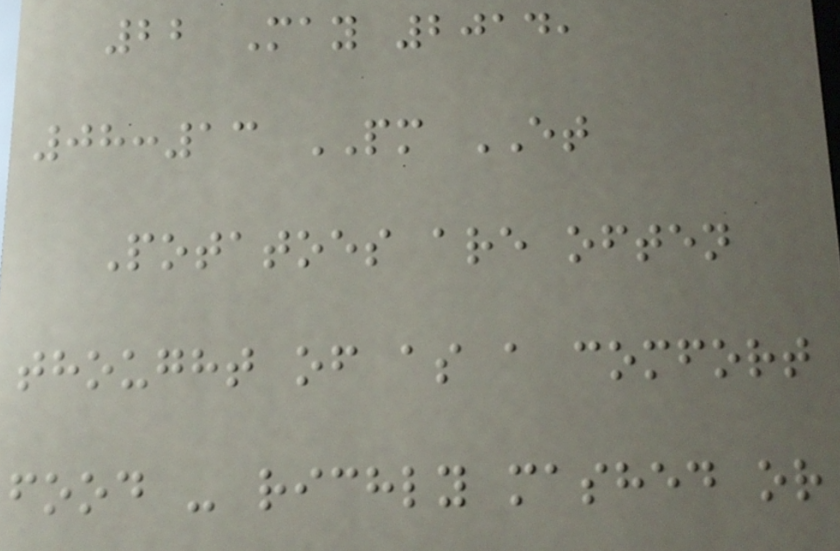22 May 2014,
08:13 PM ET
Potatoes are often
thought of as a comfort
food - richly mashed or
